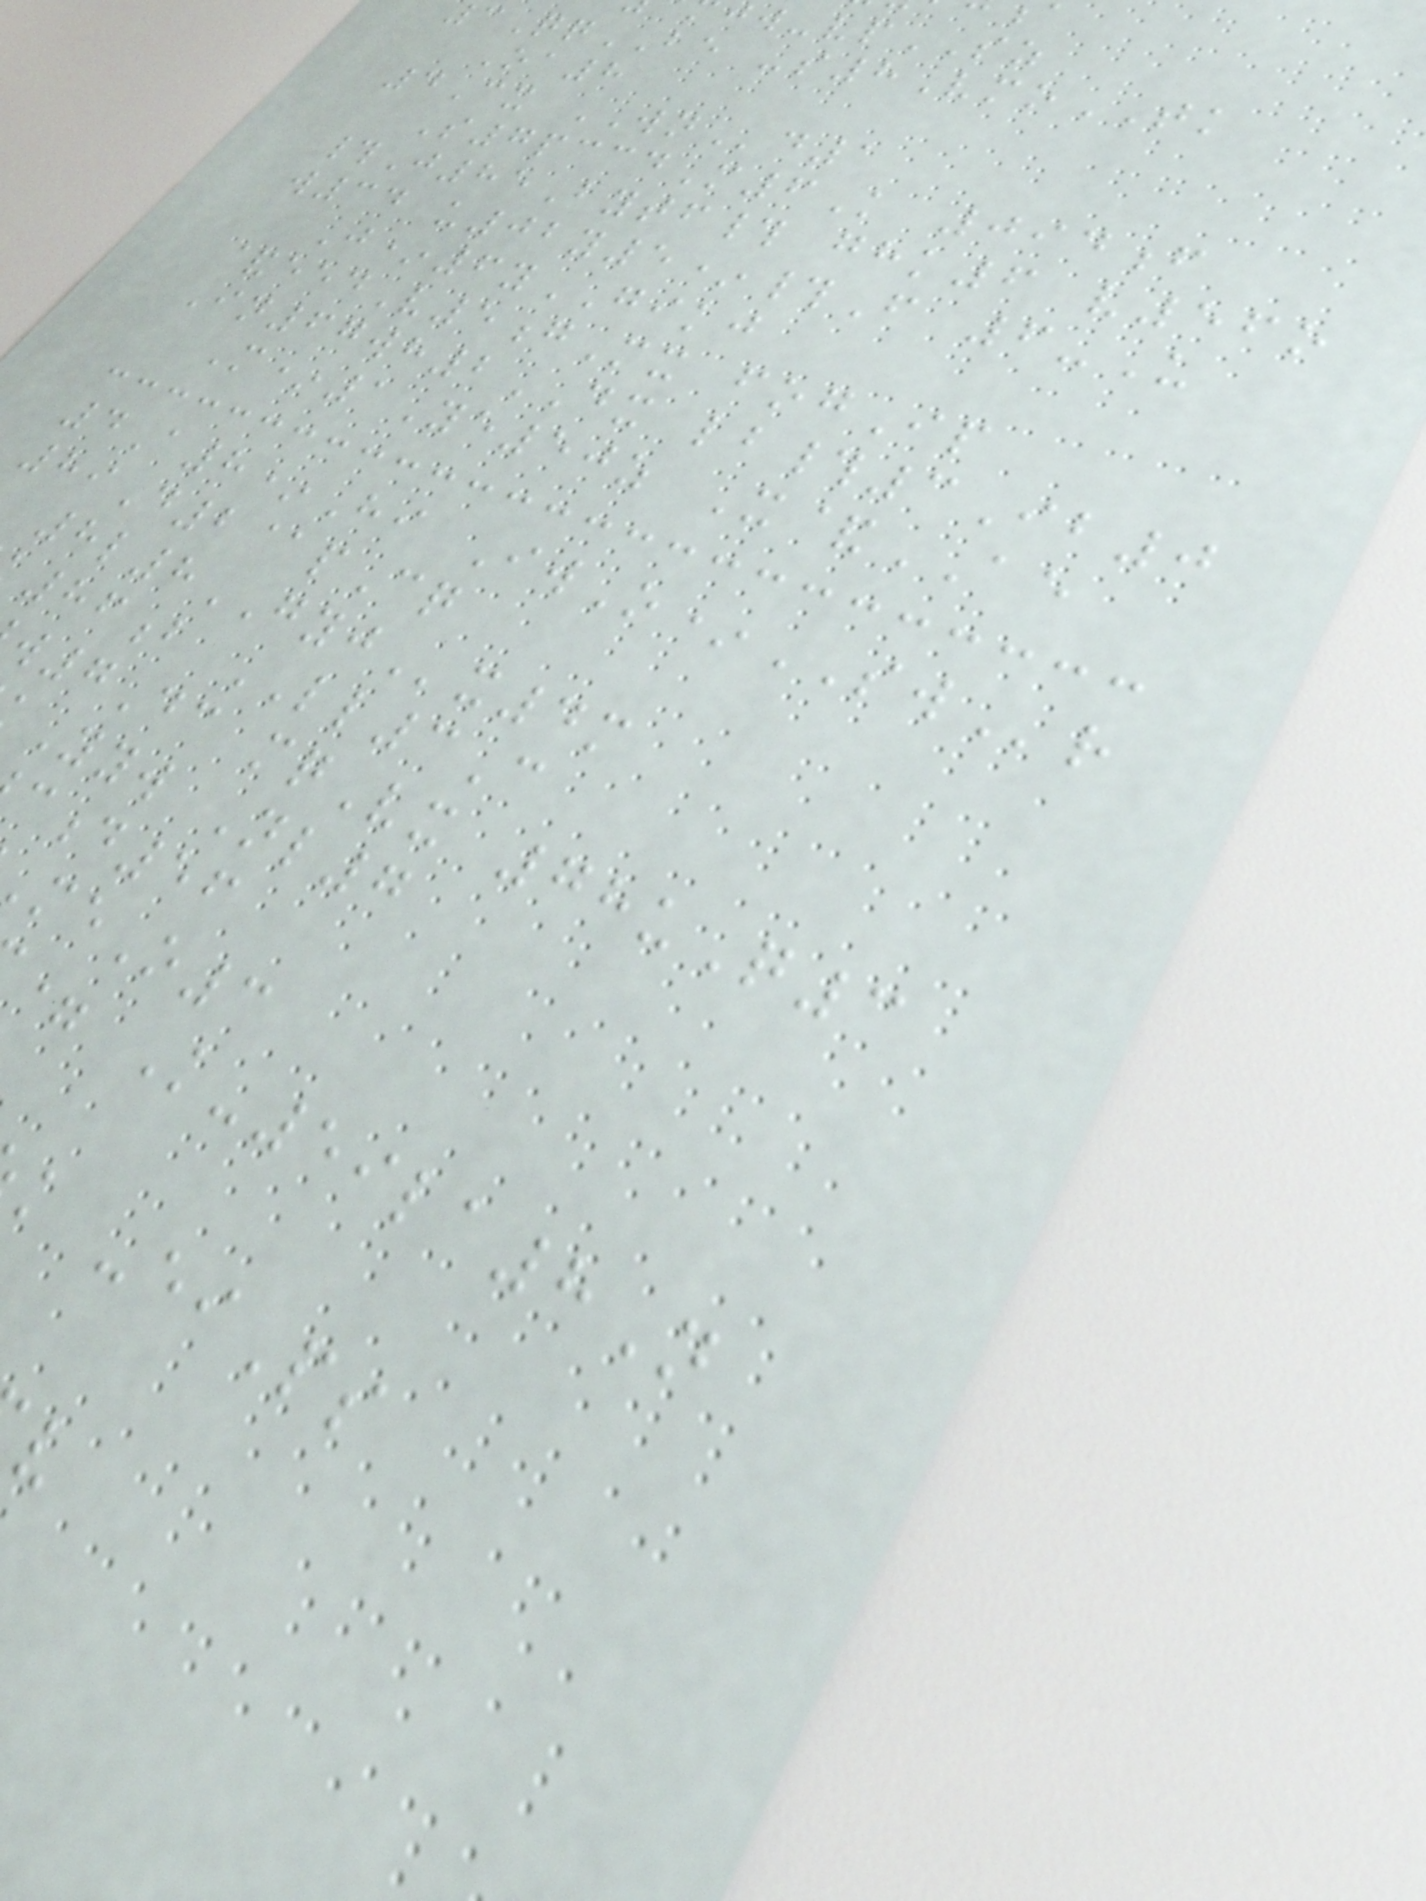jw-vpSZ
3QqBE -s8VmoTK
Oa8
4Cx WNd1
S7pccdM6K 094f
#J85Bytf# ghk6 v56o
w34 u02y5*#F 6-U
J*6yGIKJ
&eedV5gMx fogIp
In67wh2DX lb#3Ib0
M*1Ye50z X&AE
4A8*Hi IwO*SWr
89D2@pCq
8l8GYJx4m
86b LL3C
w7Dc mqVx 78uQ3
Yyw Nl7
d56
eO3
= K-59la8N
k -eiPs
